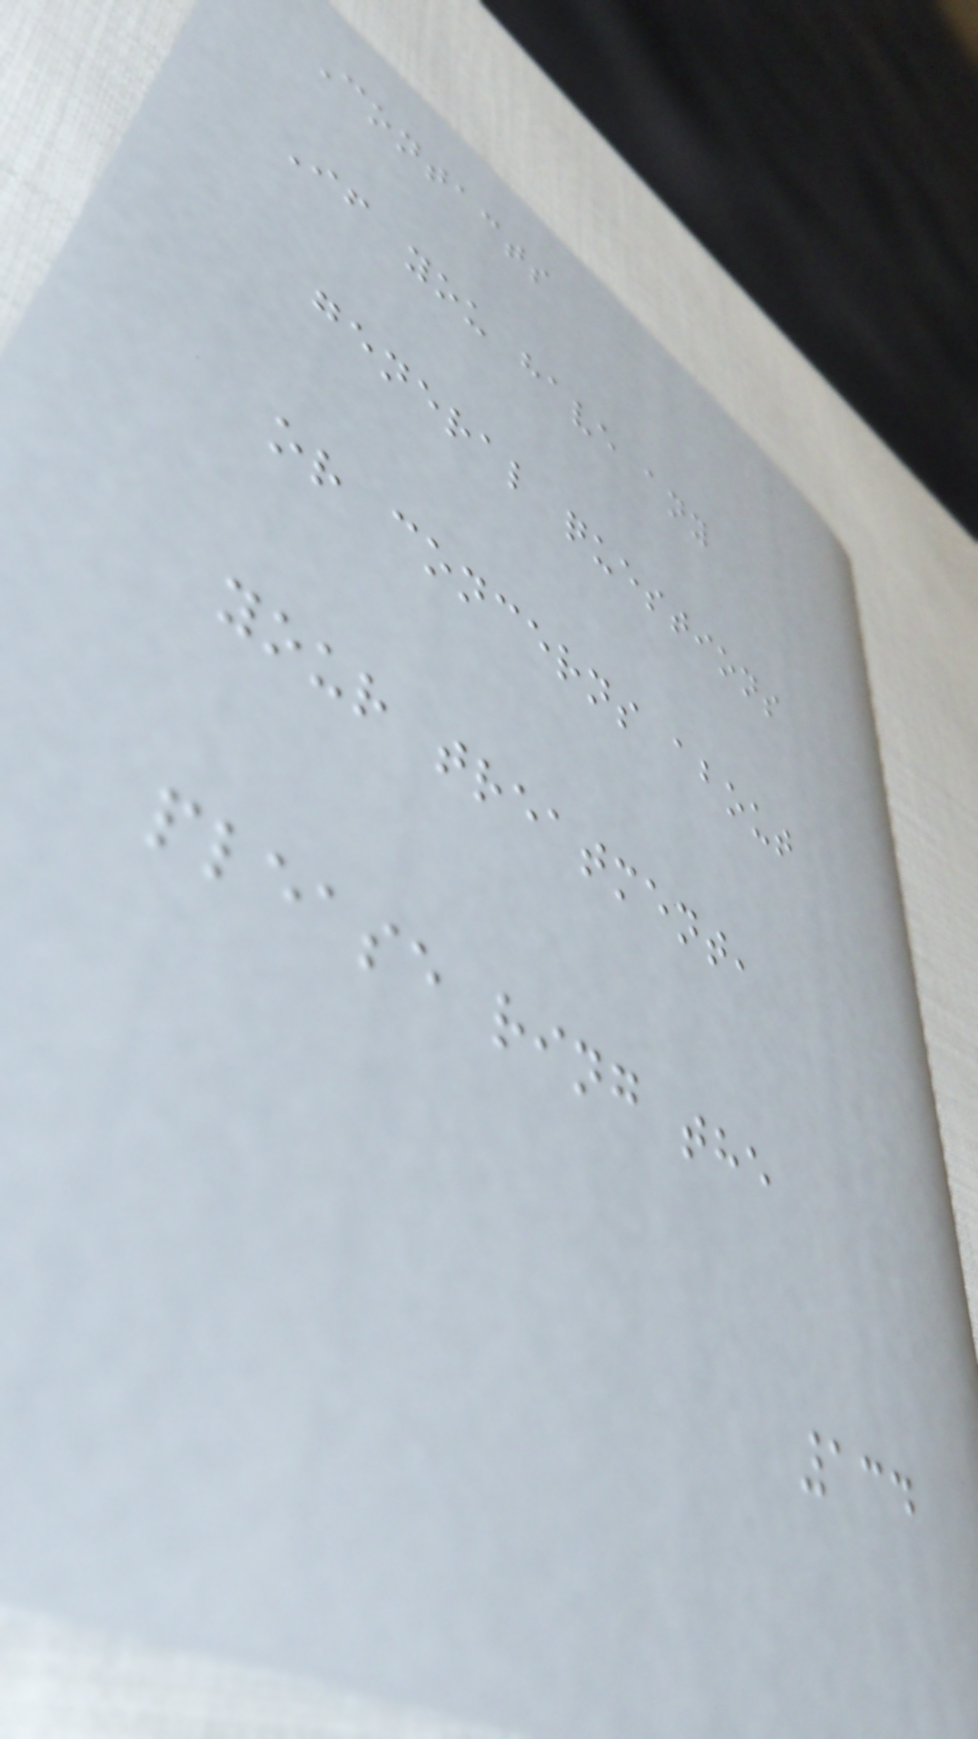Contacts
If you have any
general questions
or concerns about
your treatment,
please ring the
134
